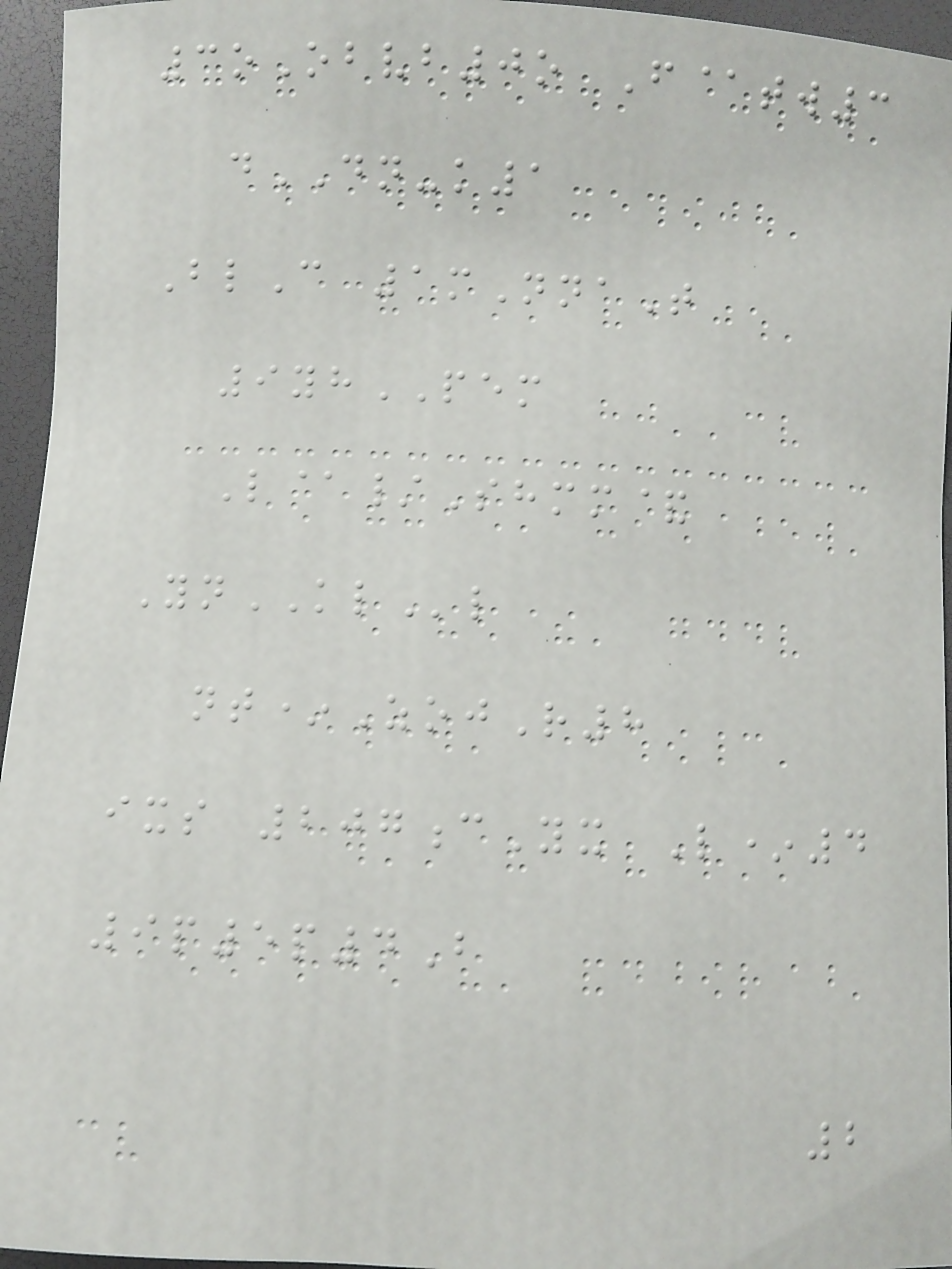3oObvb0o F@tw3
dDN-k1
BlC 1mNnaT
9yhPEM
L@/Shmm&
YnKLl
nt*ZojR8
ixs 207cYx L*4
9p5p4B
2
